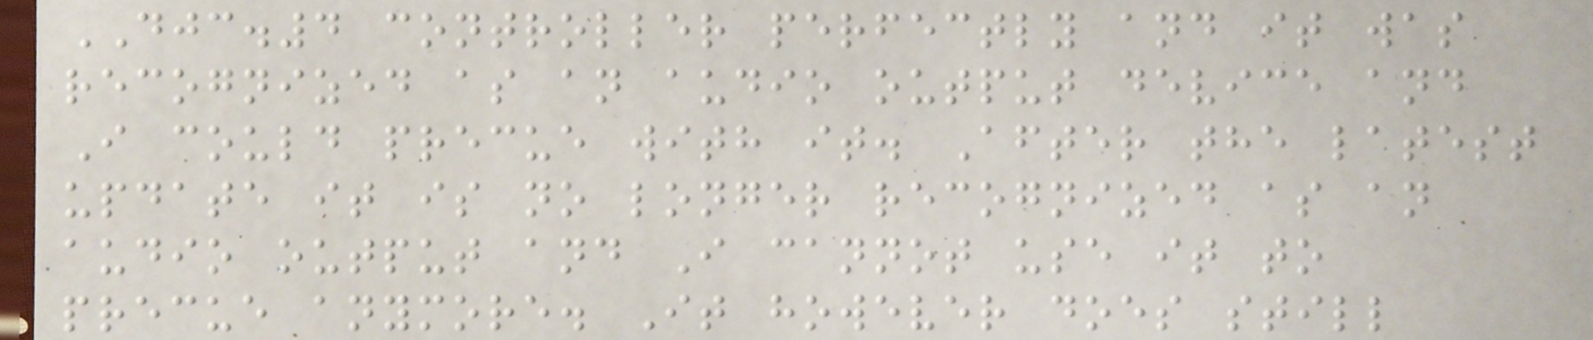DJC.4 controller perfectly and it was
recognized as an audio output device and
I could precue with it. After the latest
update it is no longer recognized as an
audio output and I cannot use it to
precue anymore. It however does still
